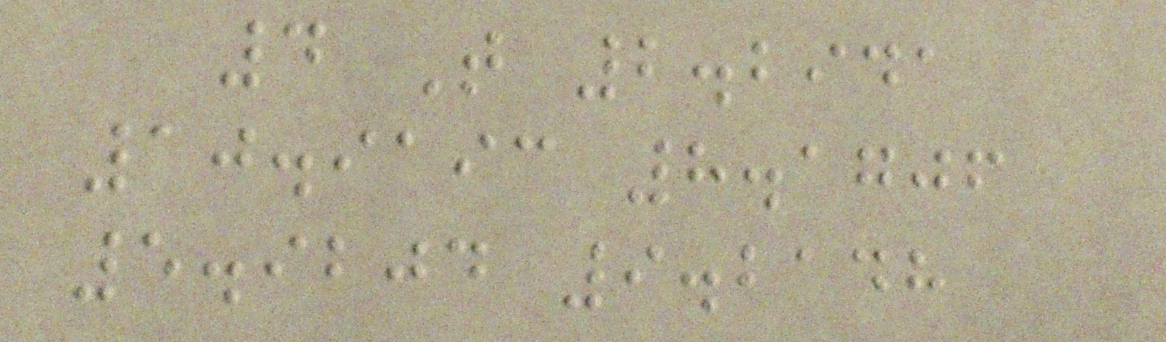4 T 2.2941
10.9193 8.1706
5.9204 9.2148
